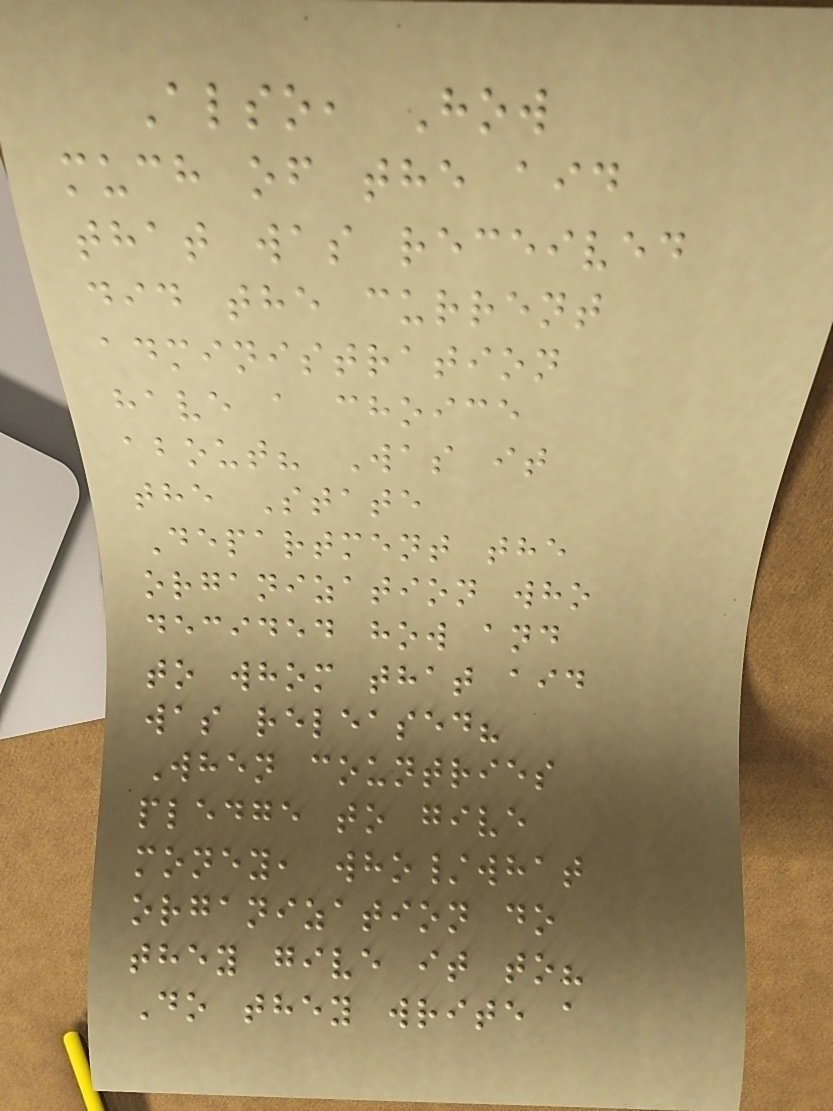Also, How
much of the aid
that was received
did the current
administration
have a choice
about? Was it
the State
Department the
organization who
decided how and
to whom that aid
was released?
When countries
pledge to give
money, who/what
organization do
they give it to?
Do they write a
